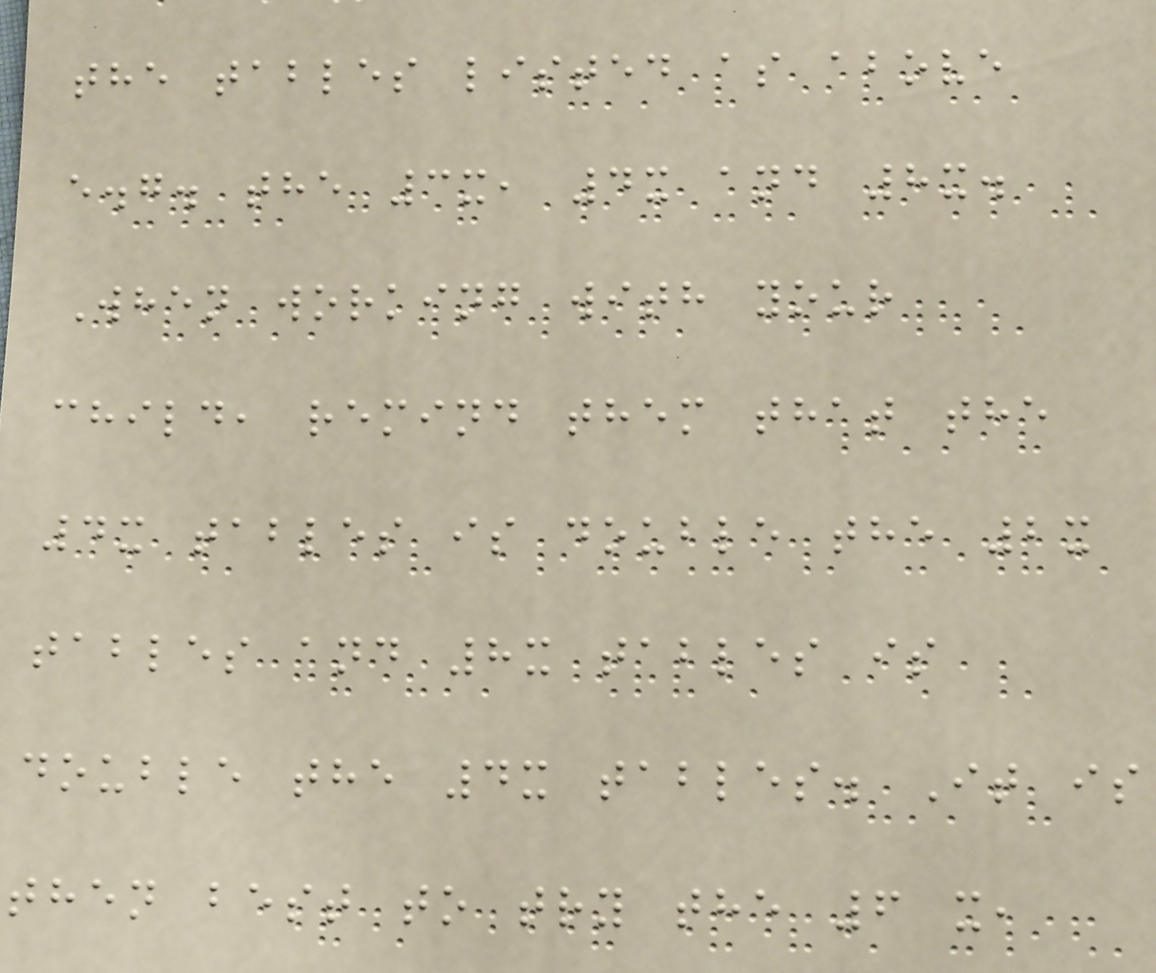the tables listed as above
e.g. the 3x, 4x and 8x.
When working with your
child, remind them that the
4x tables is double the 2x
tables and 8x tables is
double the 4x tables. It is
then best to try the 6 x,
